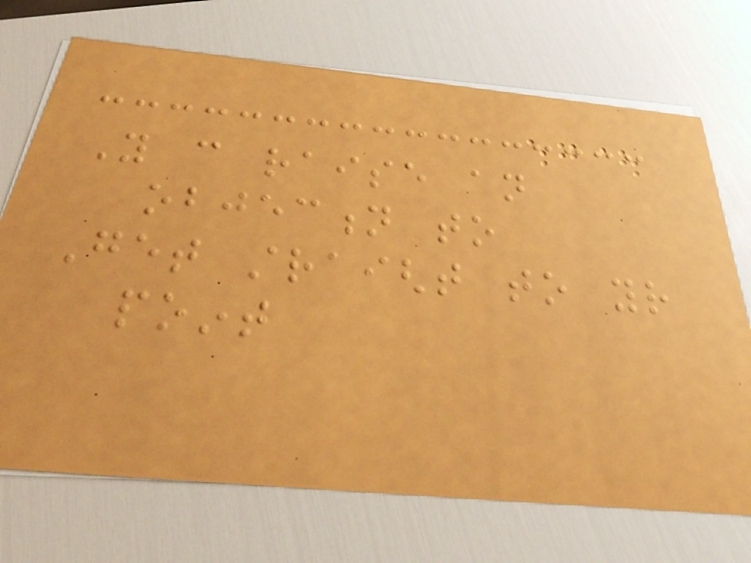You can raise an
objection to
Get straight to your
point
